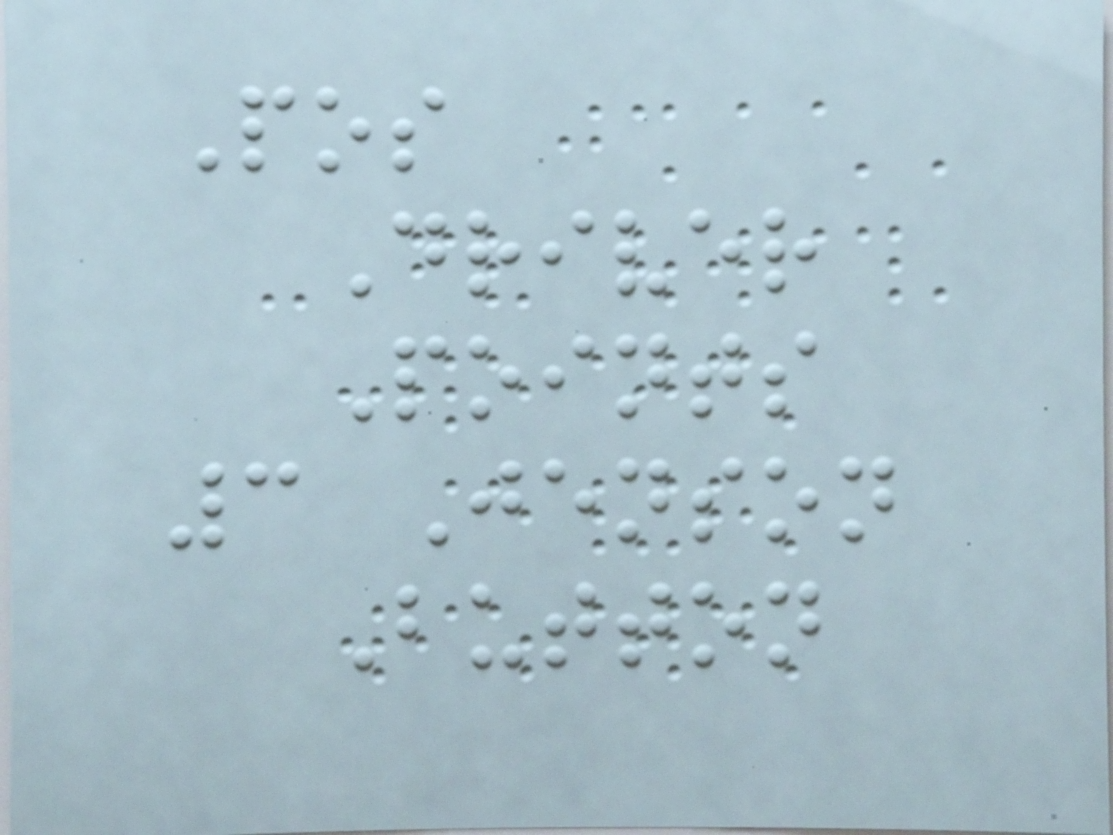Pos
Driver
Points
3 Jenson
Button
